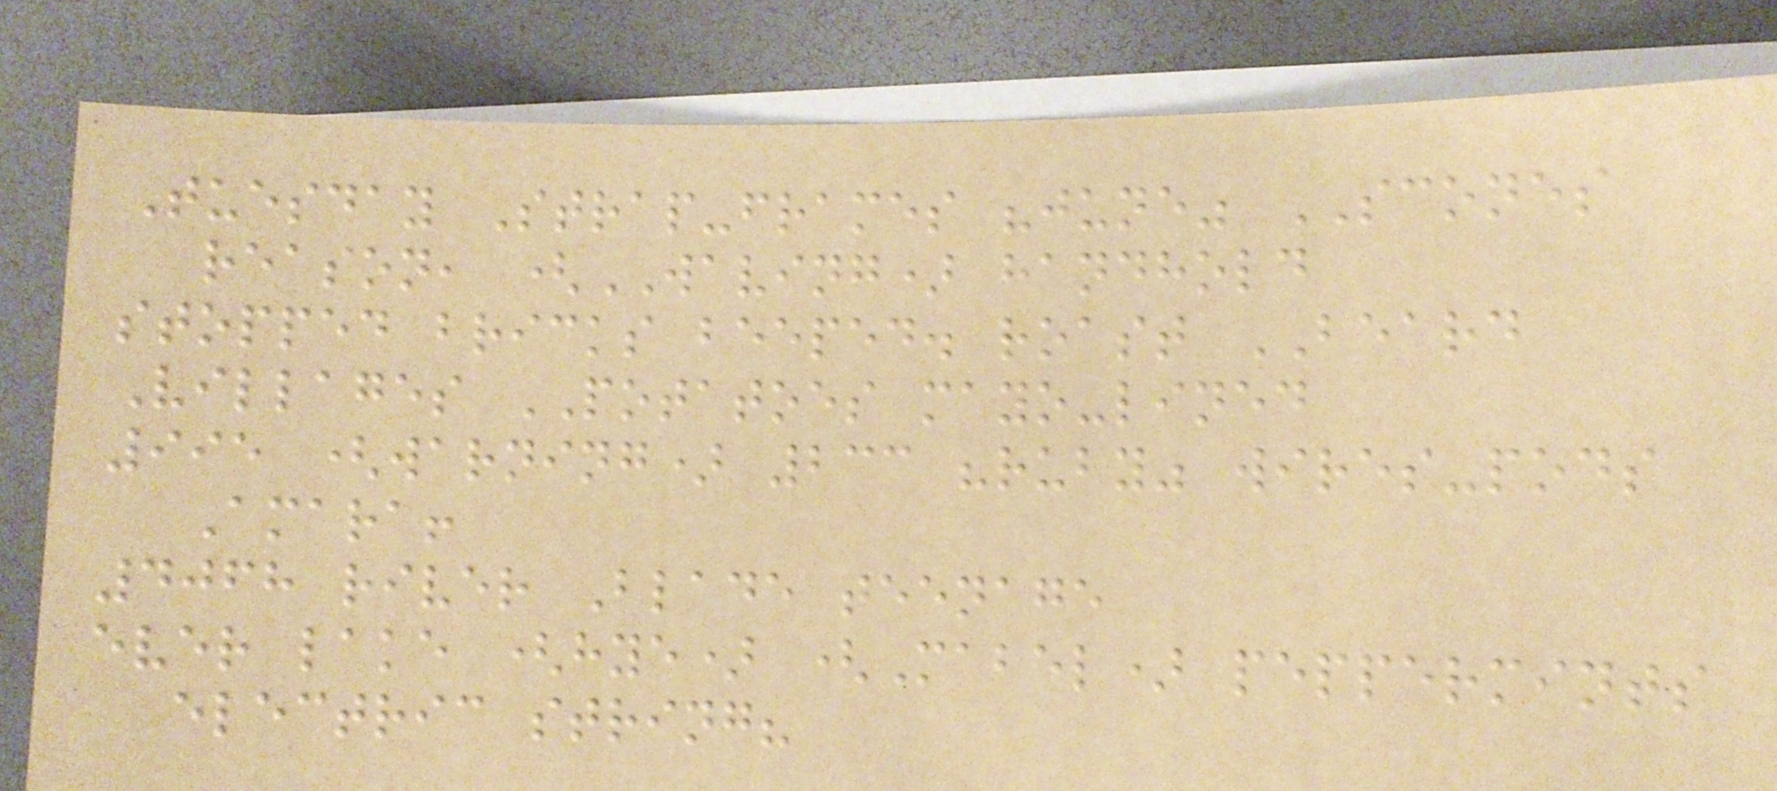Tuesday Strap-frames "june" SCONES
reason, (WAVING) handhold
stopped bricks beeped. roast BEARD
Villages POTATOES mayo-lined
995 (warning) 233 "ruby" wires-pods
Amara!
4068 river Blade teenage
ever lake (hye) (Mabel) peppermints
electric string?
